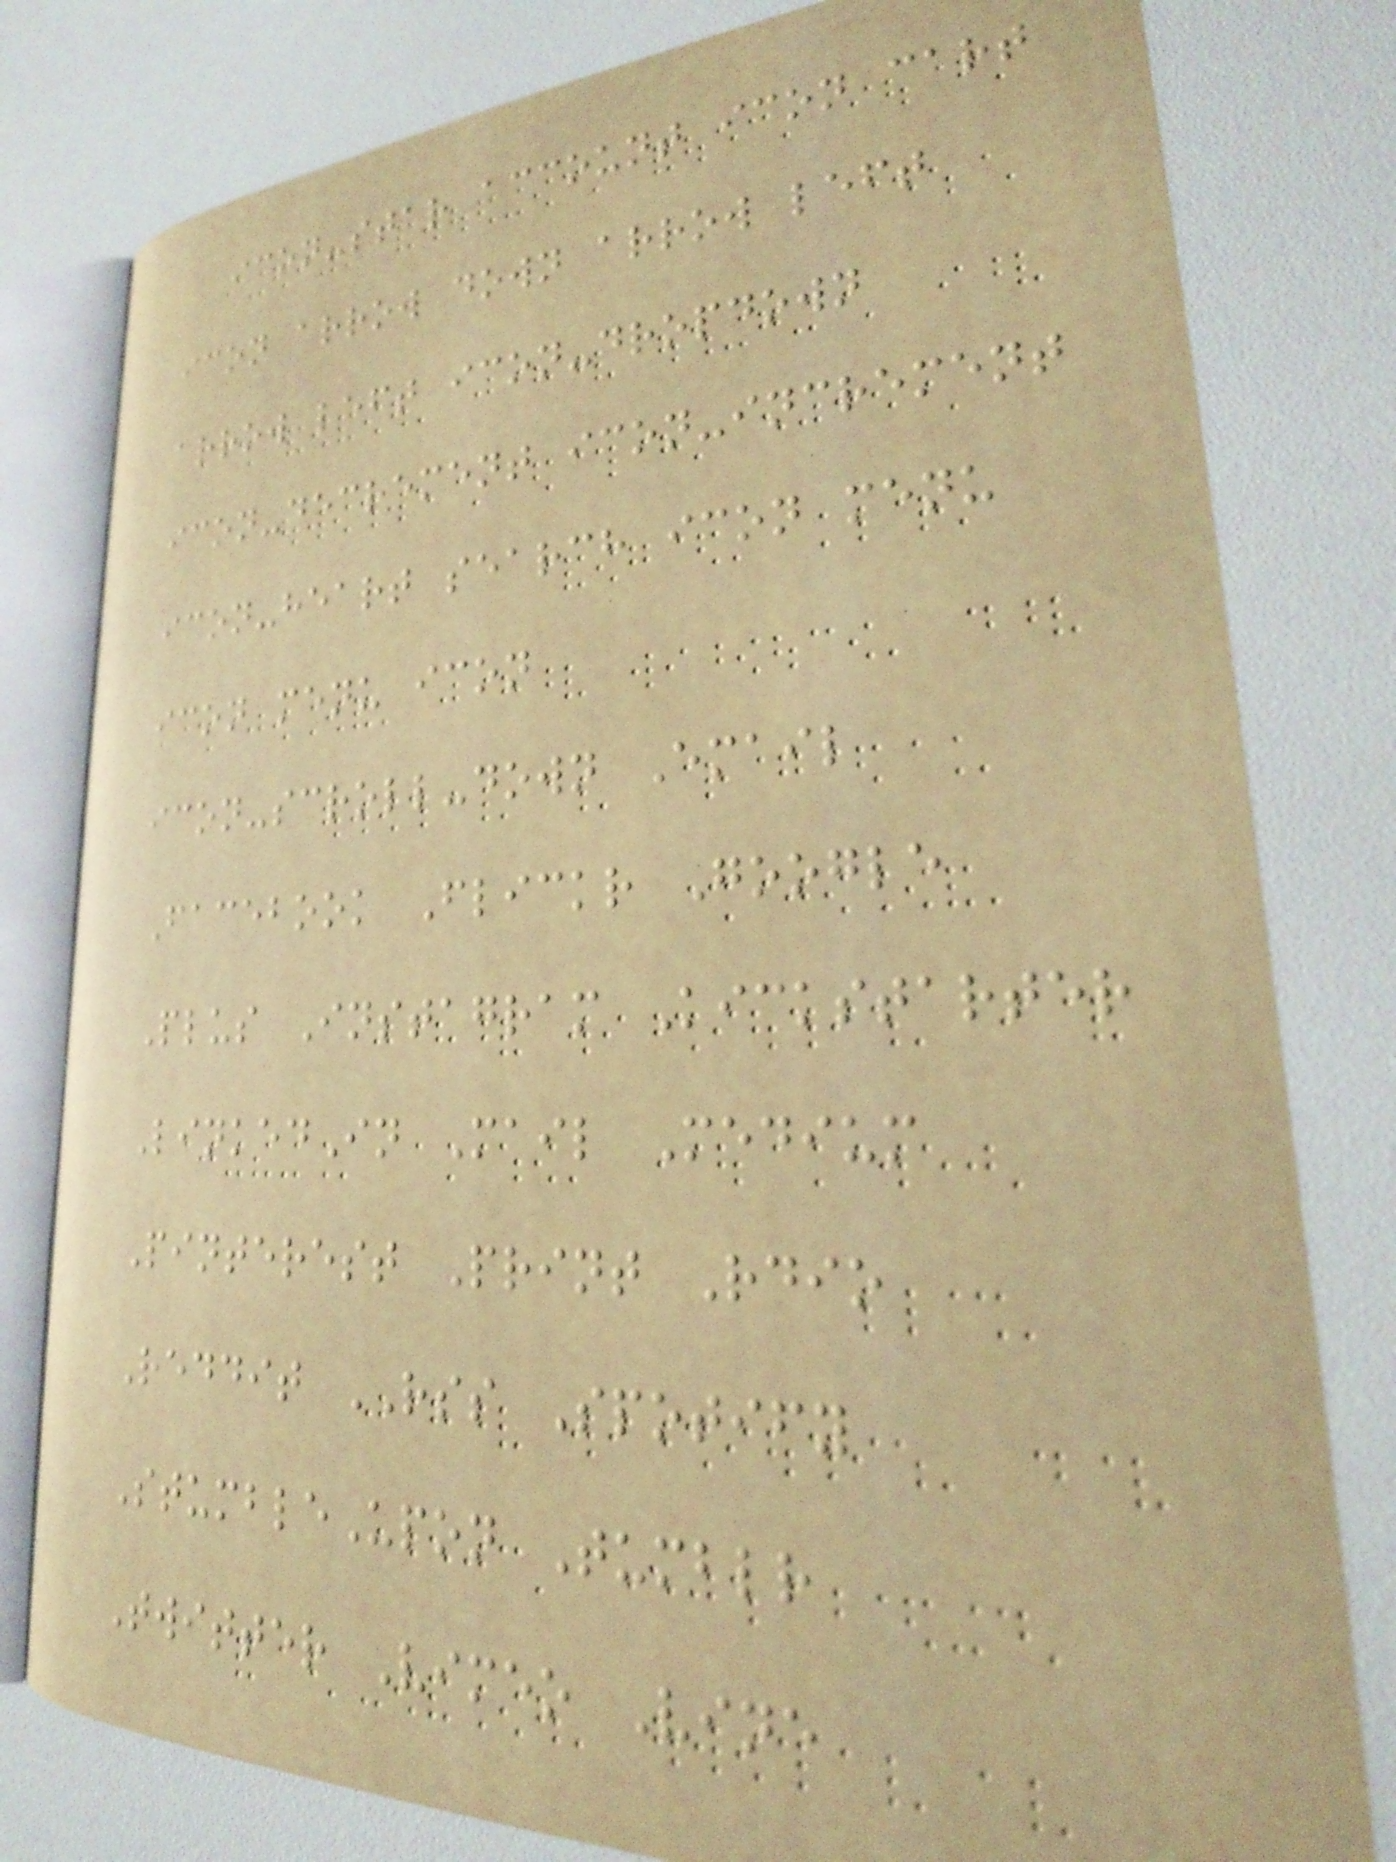icon-star account icon cart
icon arrow down arrow left
arrow left icon-dropdown
icon-decrement icon-increment
icon-heart search icon menu
icon menu icon
icon-scroll-down Email
Facebook Flickr Google
Plus Instagram Kickstarter
LinkedIn Mail Medium
Pinterest Print Rdio
Reddit RSS Spotify
StumbleUpon Tumblr
Twitter Vimeo Vine
